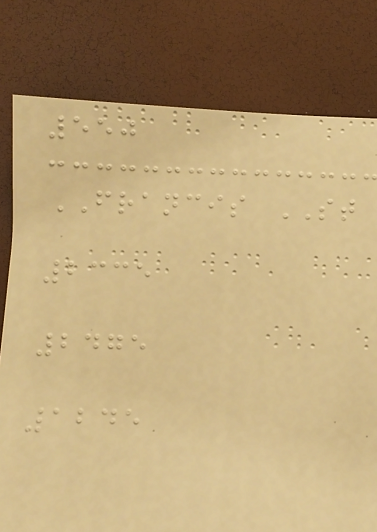550
FRANCIS ST
2335
2475
1245
